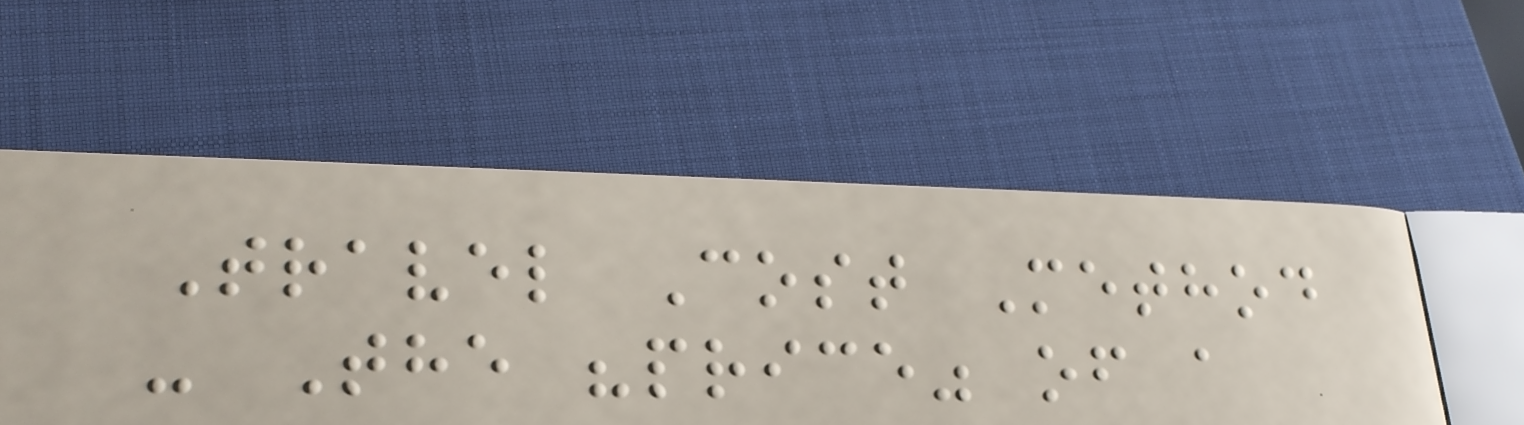Travel Cost Method
- The "price" of a
